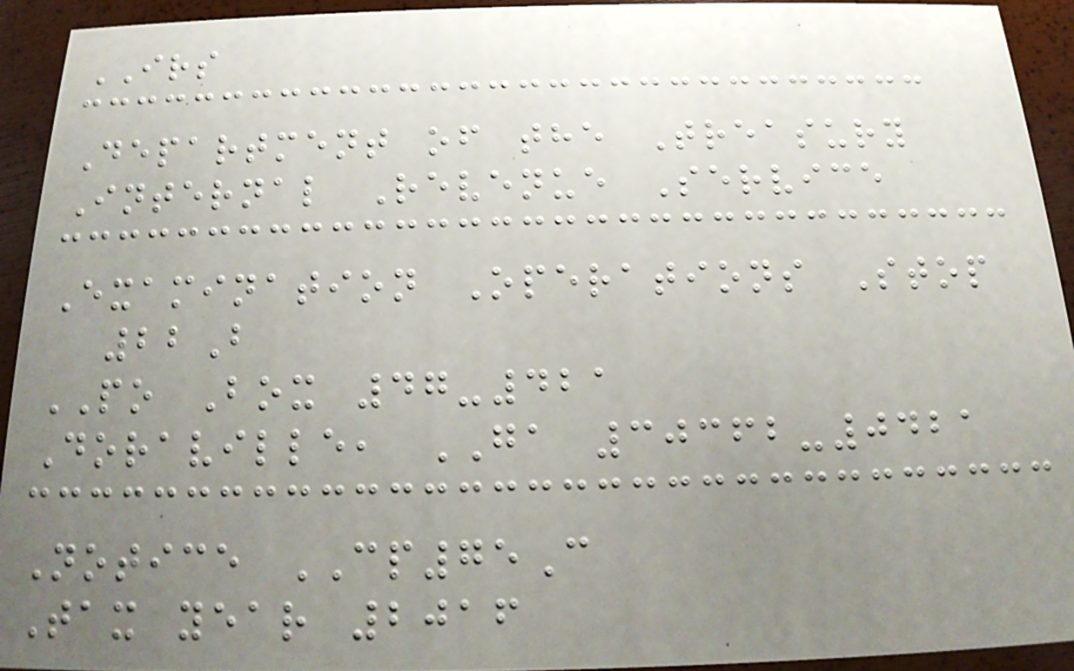IRS
Department of the Treasury
Internal Revenue Service
Examination Operations Stop
22B
PO Box 47-421
Doraville, GA 30362-0421
Notice CP75C
Tax year 2016
